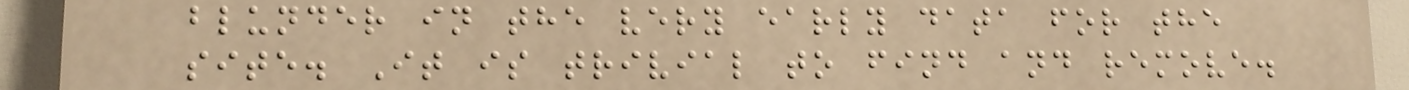blunder in the very early data for the
site. It is trivial to find and remove.
